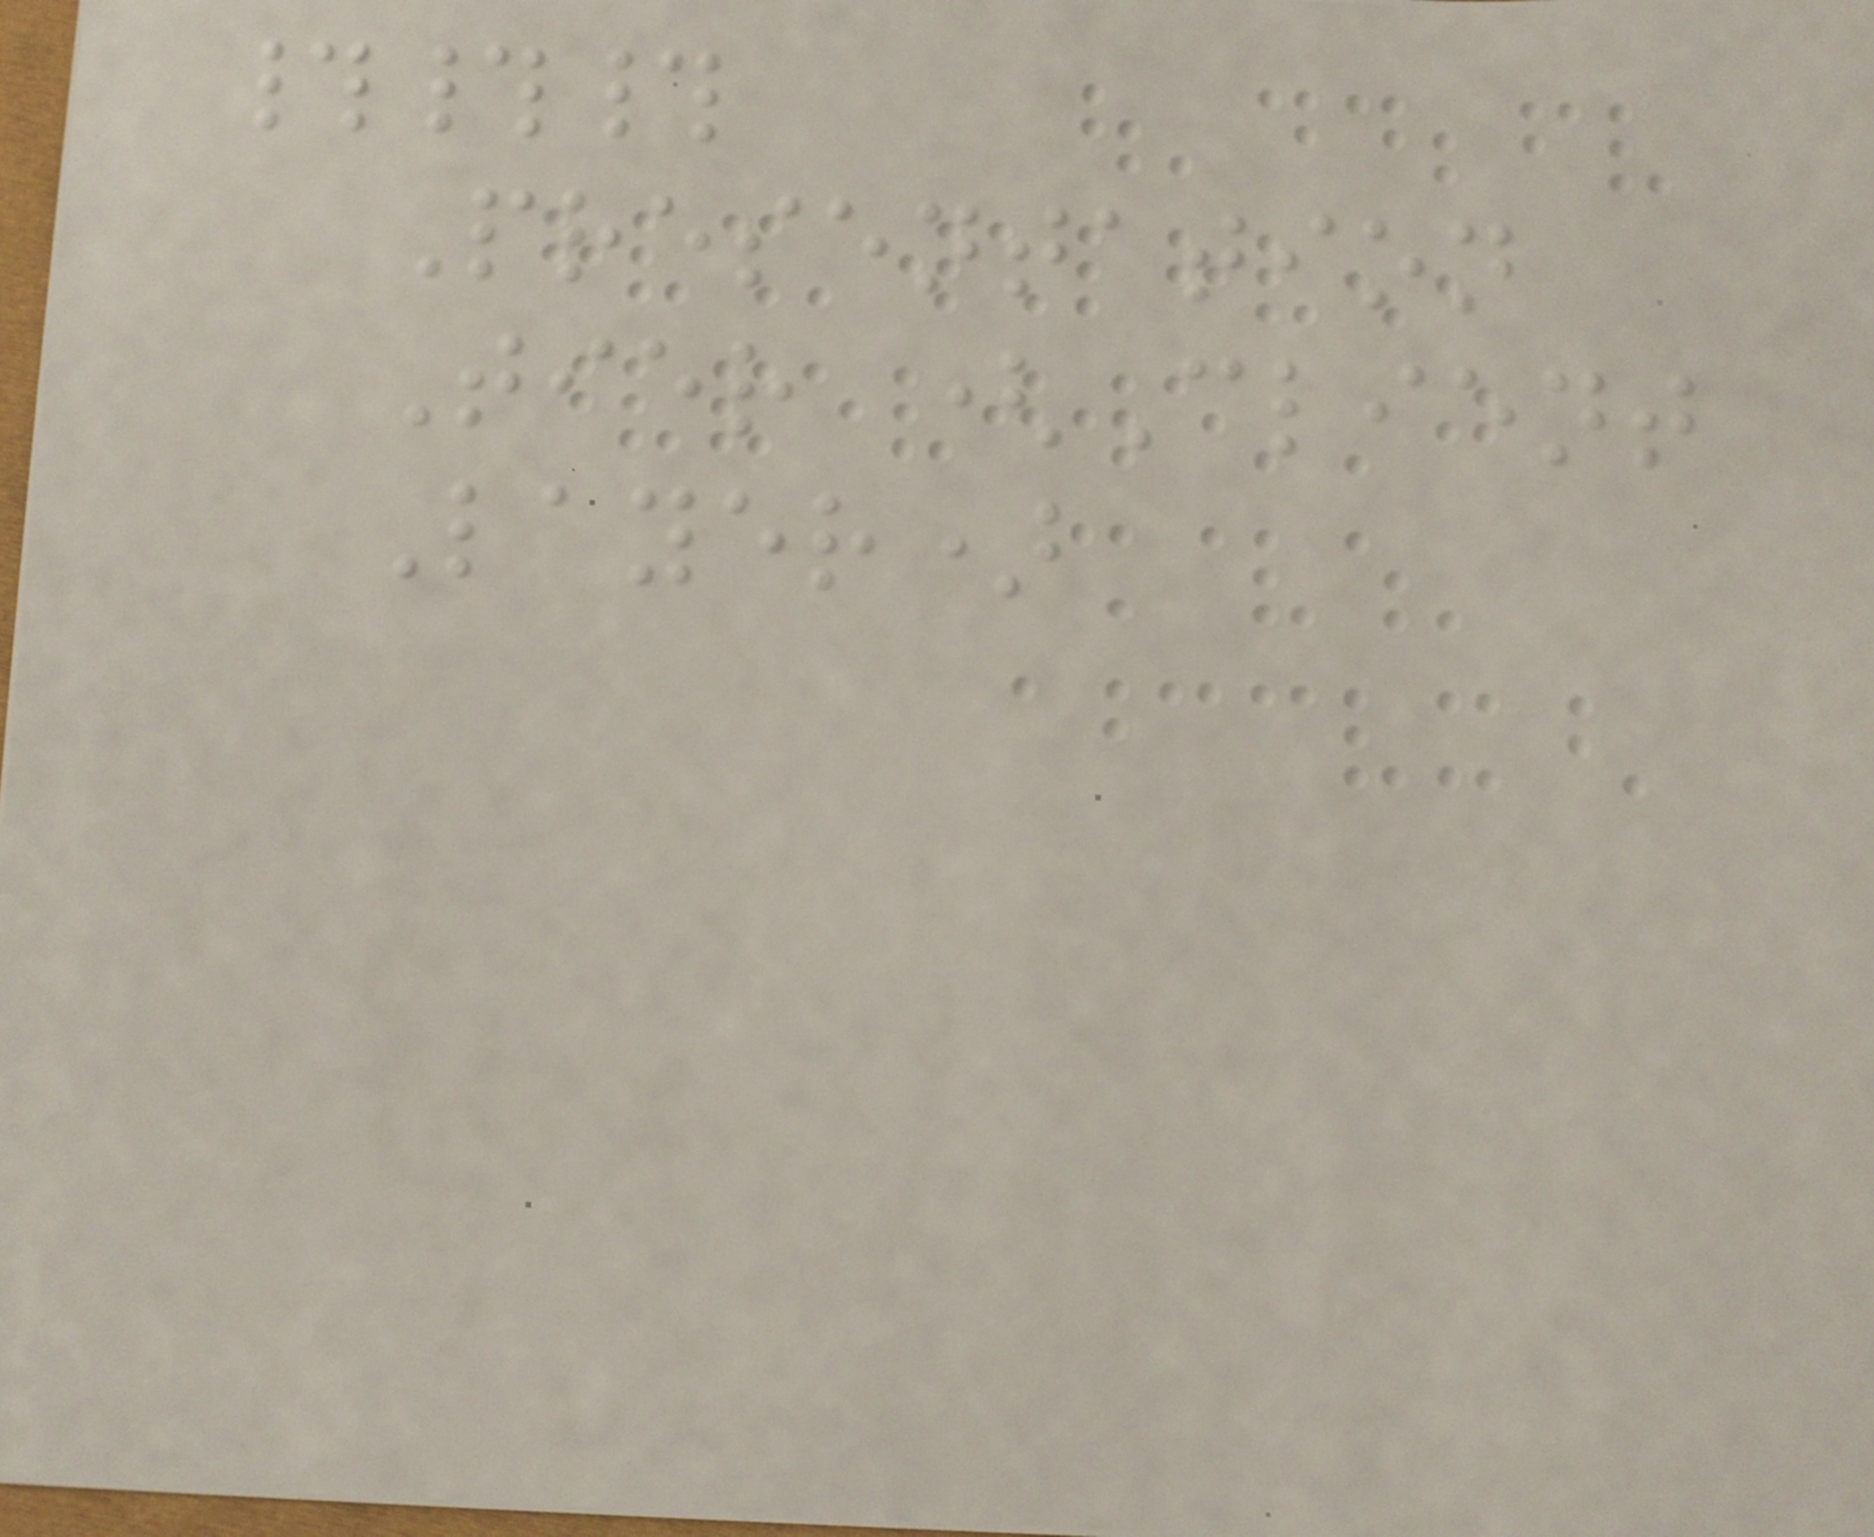###
Presentation
Tier (Client
Layer)
